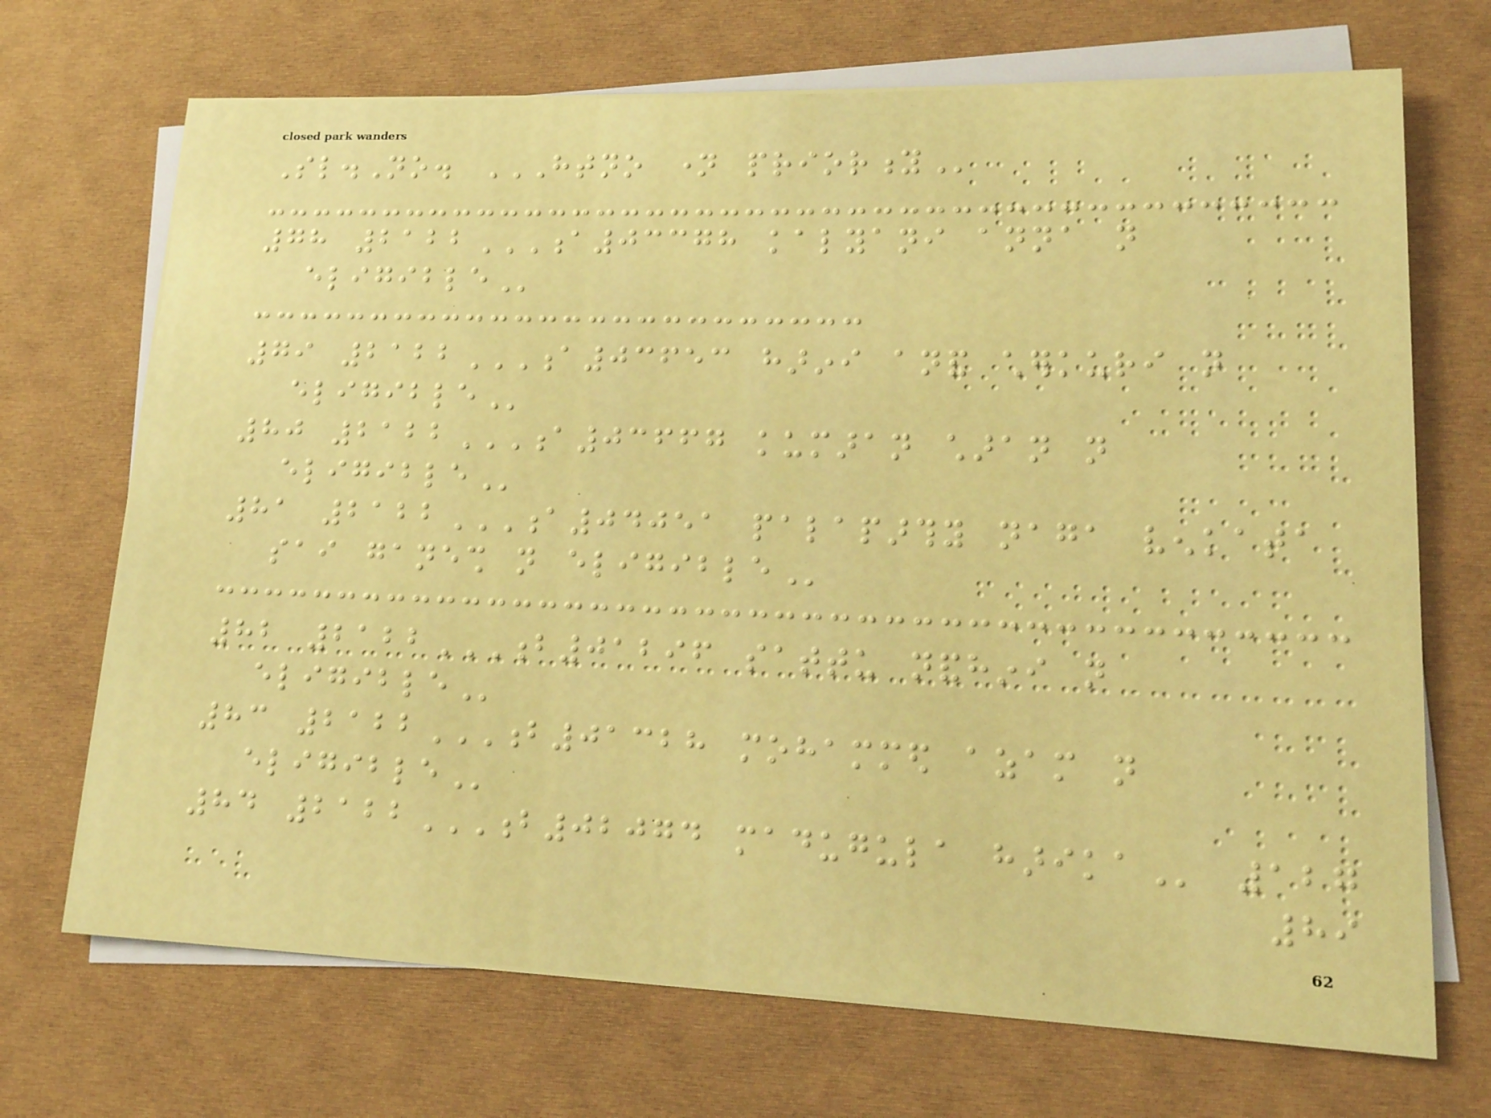Sl.No. HTNO NAME PRIORITY
78 2122A03378 KALYANI ANNA NOT
ELIGIBLE
79 2122A03653 HARINI ANAND CHERKURI NOT
ELIGIBLE
80 2122A03667 KUMARAN CHARAN NOT
ELIGIBLE
81 2122A04051 PALAPARTHY NAGA VENKATA
SAI GANESH NOT ELIGIBLE
82 2122B01296 SATTU NANDHINI NOT
ELIGIBLE
83 2122B01328 MOHAMMED AZAM NOT
ELIGIBLE
84 2122B02074 MADUGULA HARIKA 127
89
